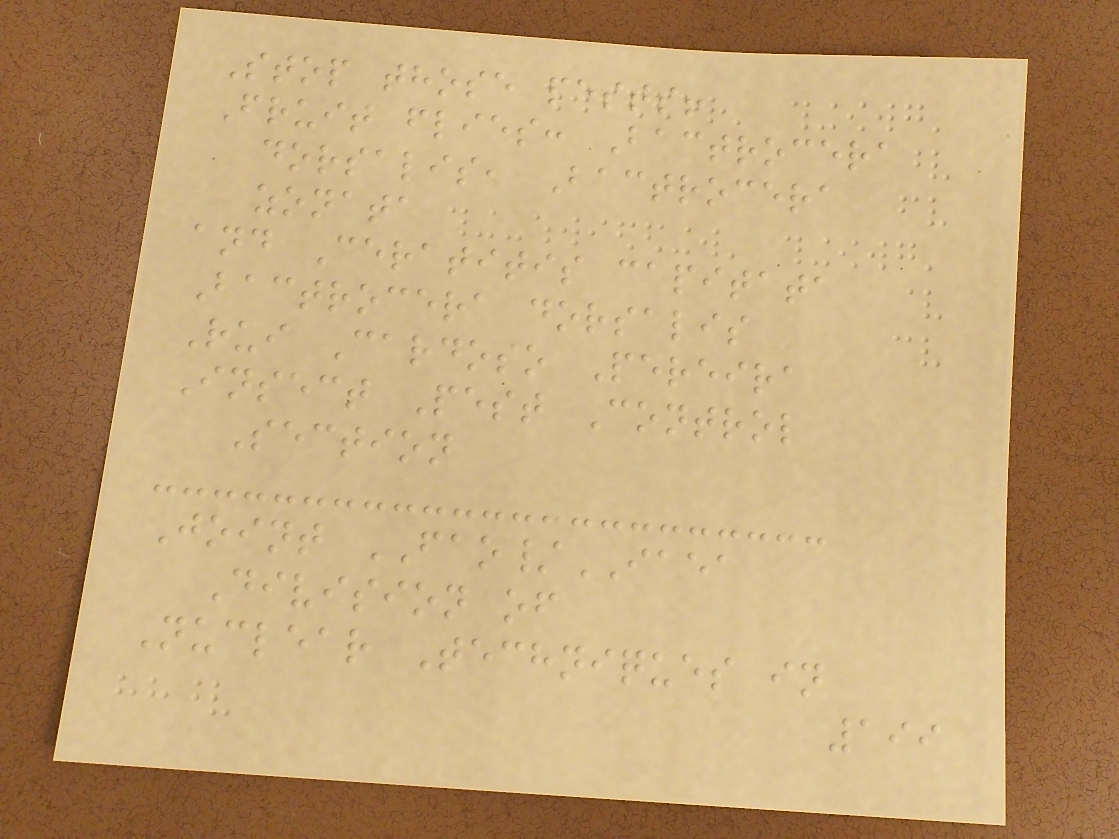Stop those pests!
Fruit flies: Bactrocera
dorsalis, Bactrocera
zonata
and Ceratitis capitata
Bactrocera dorsalis
Rui Cardoso Pereira
Insect Pest Control
Section
Joint FAO/IAEA
Division of
Nuclear Techniques in
199
